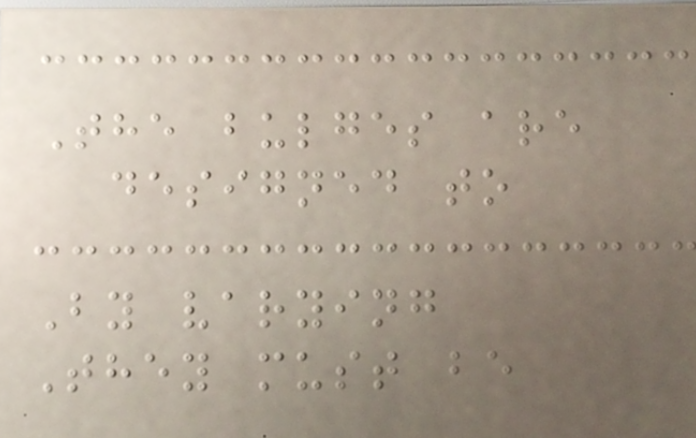The bulges are
designed to
By varying
They must be
